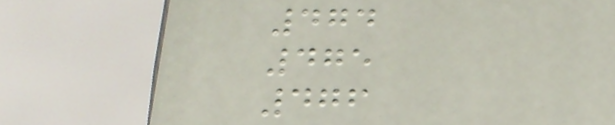474
475
476
